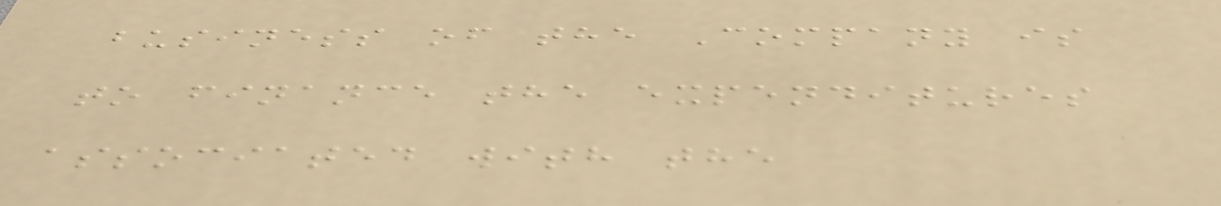business of the Company is
to finance the expenditures
associated with the
